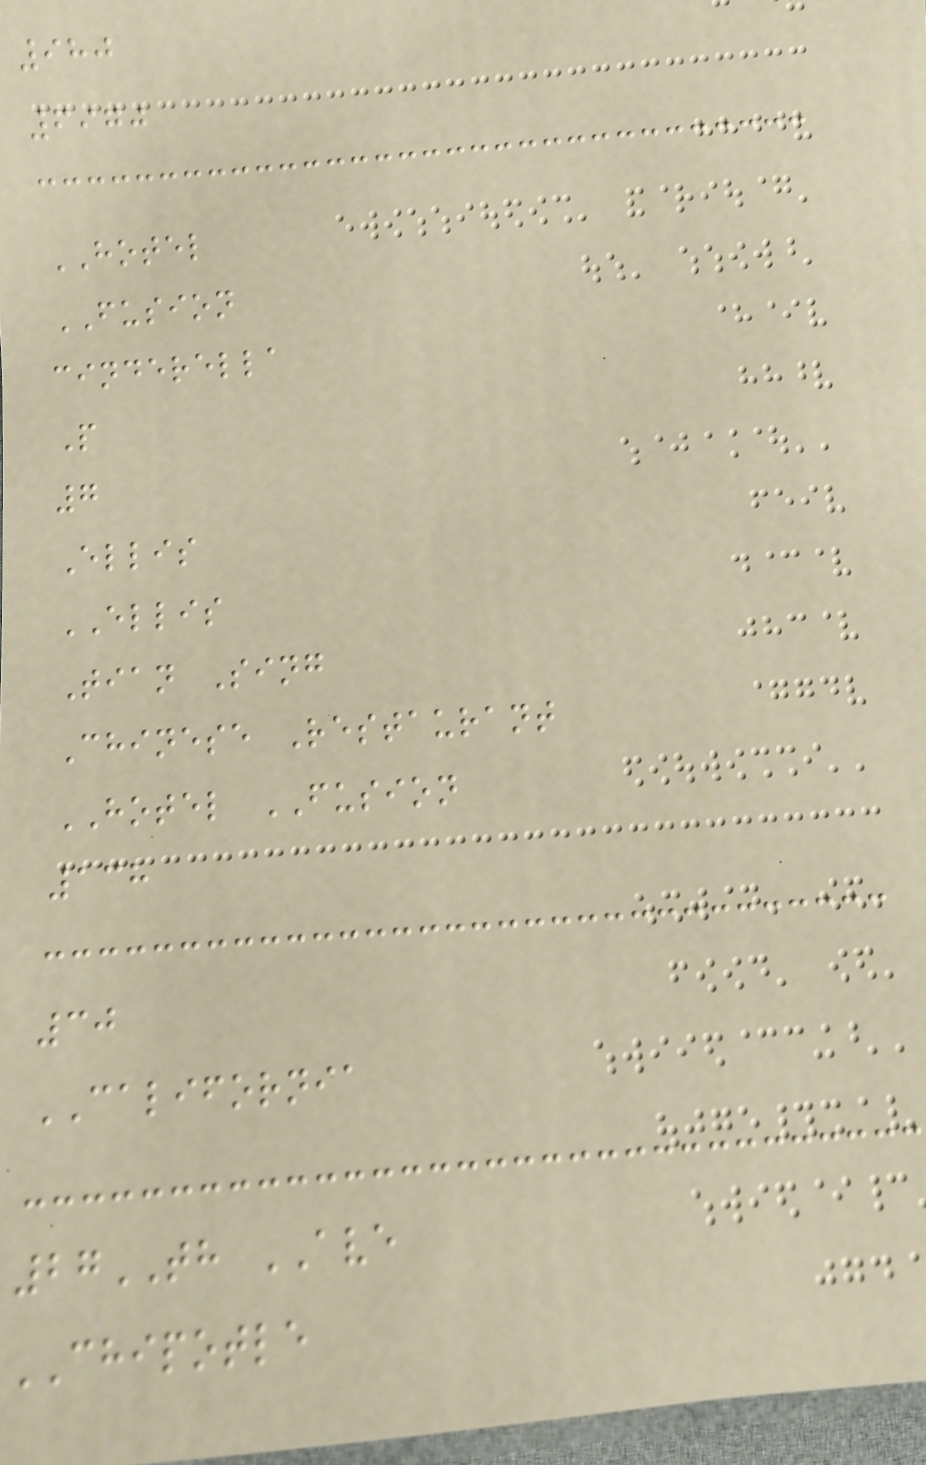980
6970
HOTEL
FUSION
cinderella
P
7
Ellis
ELLIS
Tian Sing
Chinese Restaurant
HOTEL FUSION
138
30
CALIFORNIA
27TH AVE
CHIPOTLE
